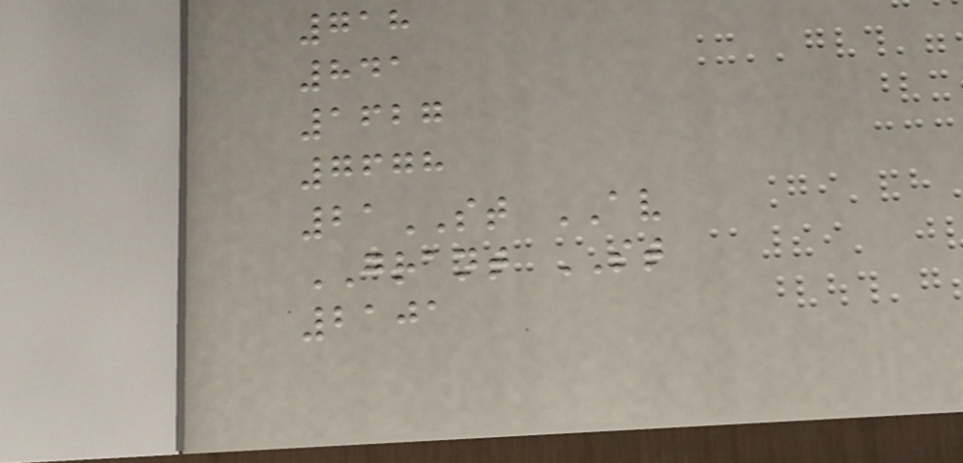718
841
1627
7678
21ST AV
GRANT ST
2101
